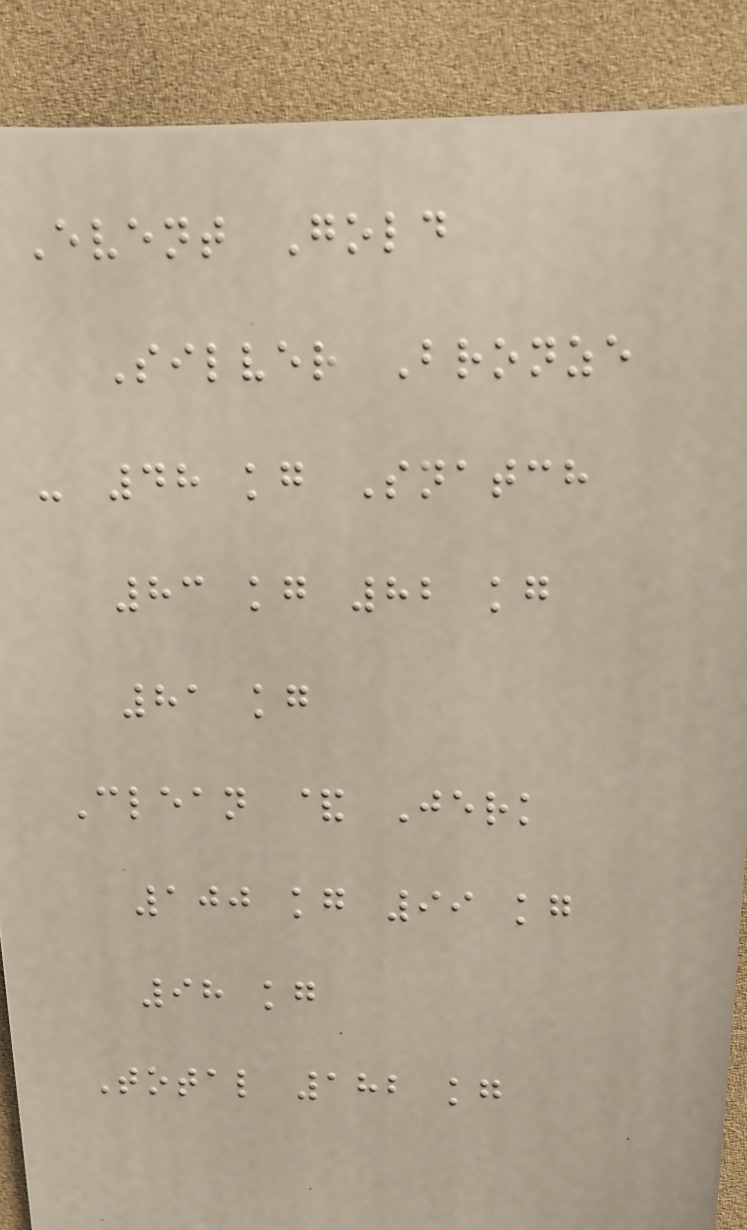Event Gold
Silver Bronze
- 48 kg Snatch
83 kg 82 kg
81 kg
Clean & Jerk
100 kg 99 kg
98 kg
Total 182 kg
